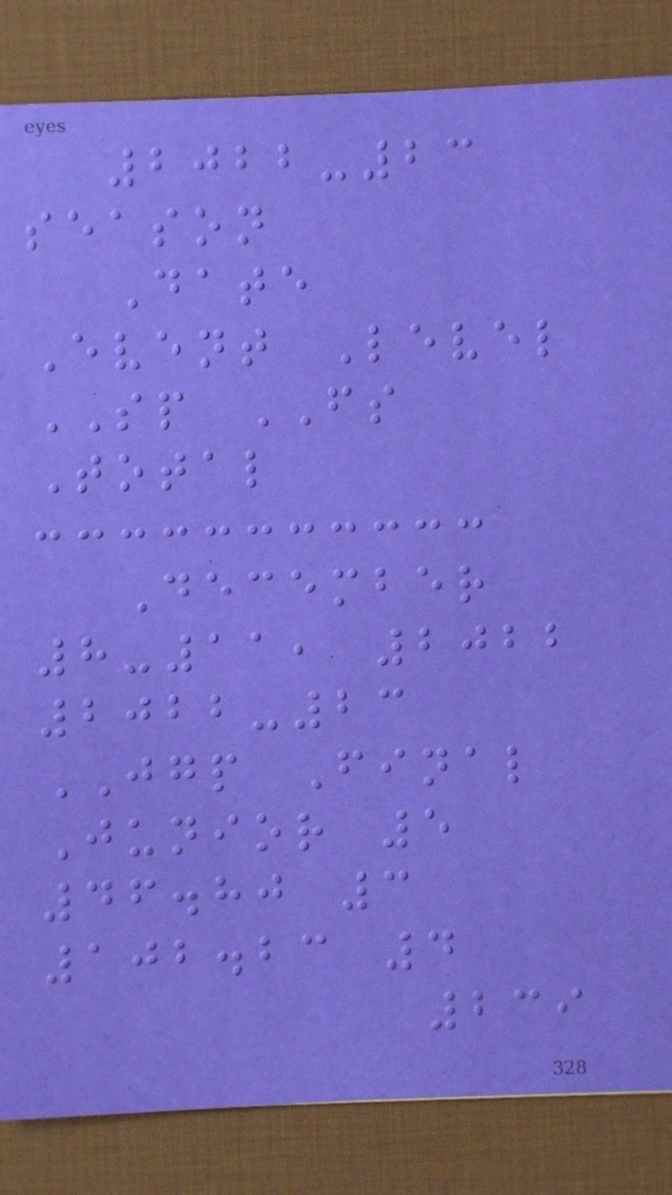2022-23
season
Date
Event Level
SP FS
Total
December
8-11, 2022
2022-23
JGP Final
Junior 5
46.80 3
102.23 4
239
